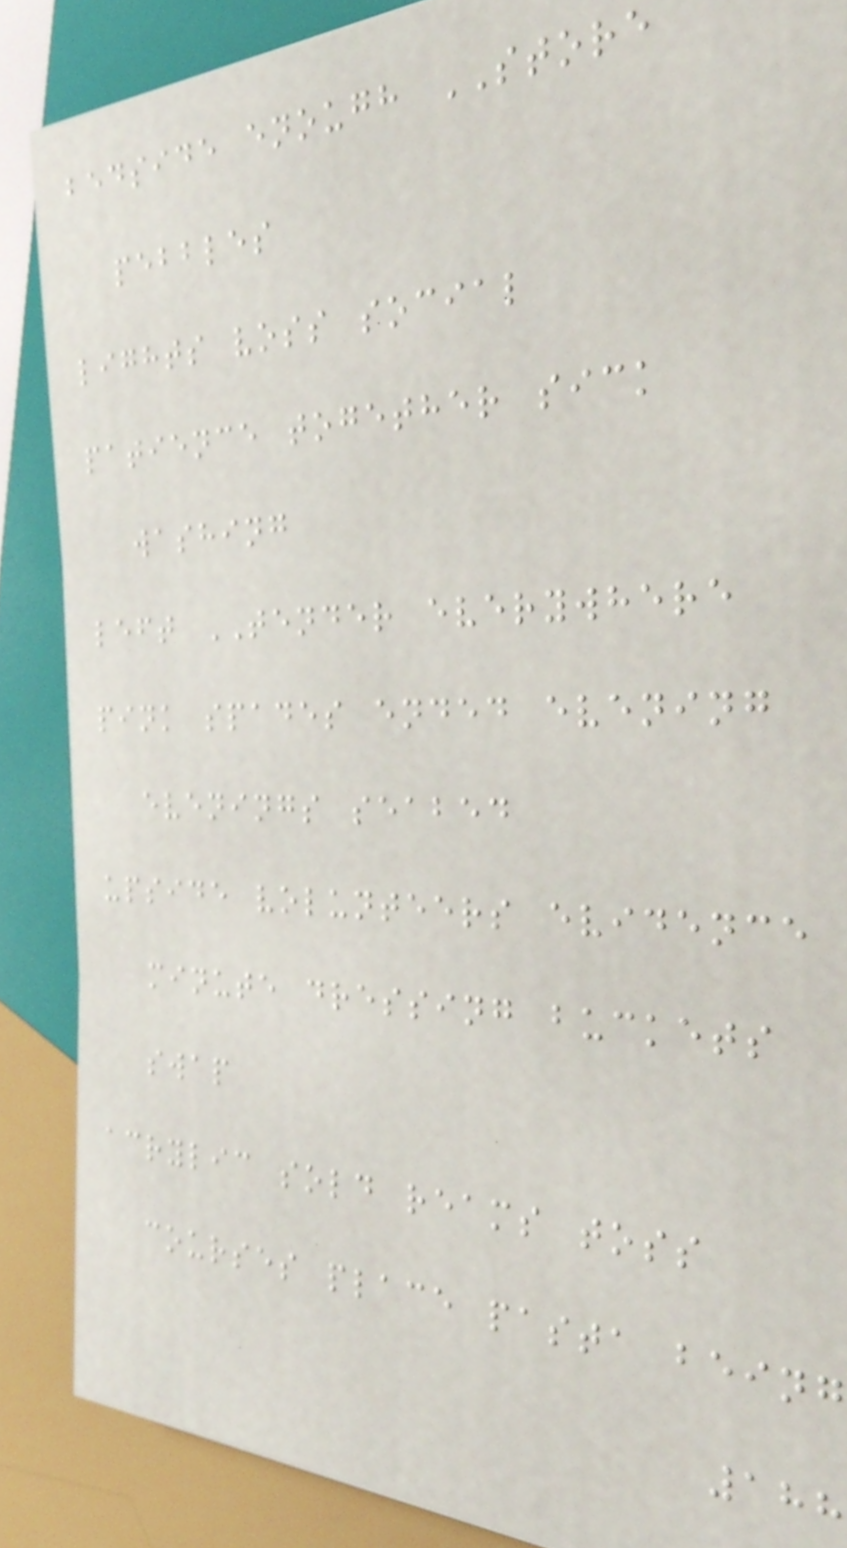bedside enough STORE
pebbles
lights voss social
patience together sick
washing
left TENDER everywhere
pink spades ended evening
evenings seabed
upside volunteers evidence
minute dressing buckets
swap
acrylic sold reams toss
courses place pasta being
188
